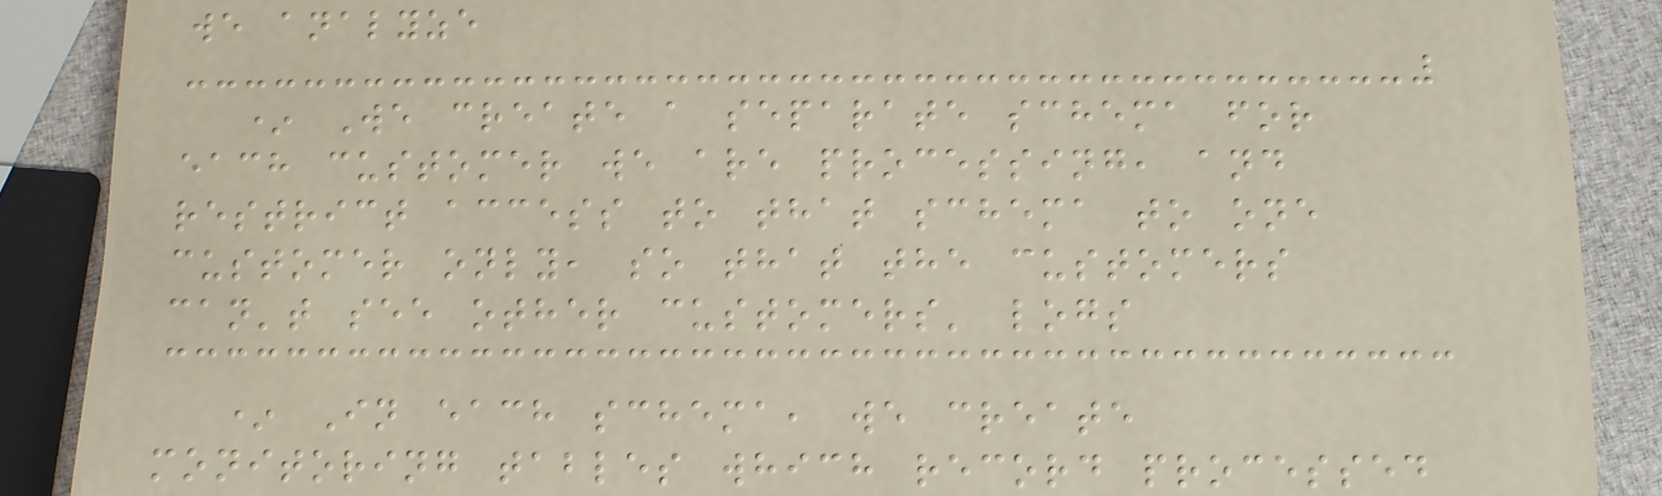we analyze
* We create a separate schema for
each customer we are processing, and
restrict access to that schema to one
customer only, so that the customers
can't see other customers' logs
* In each schema, we create
monitoring tables which record processed
